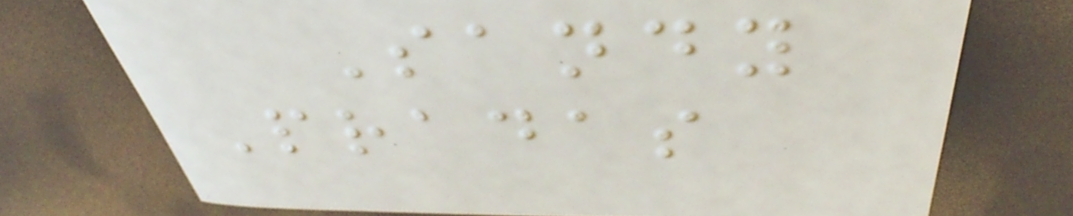Sandy
Pradas
